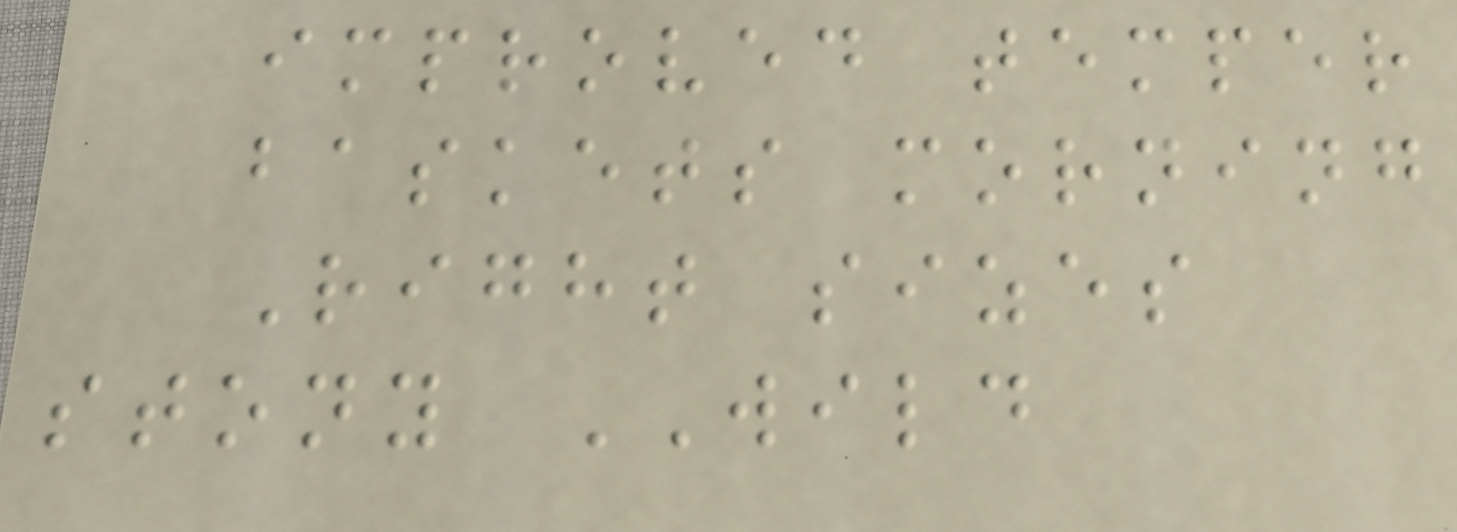improved temper
baskets morning
Right sizes
stony WILD
